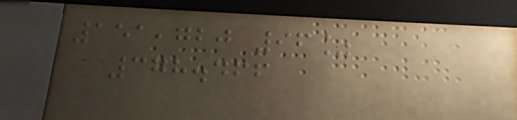151,720 96%
378.466
